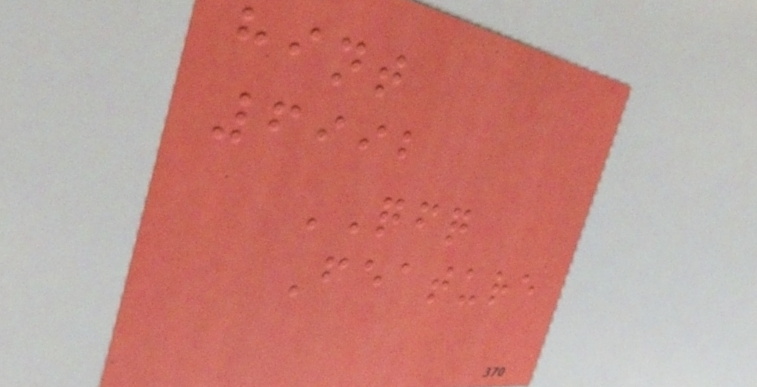hint
6992
QFQ
Feature
